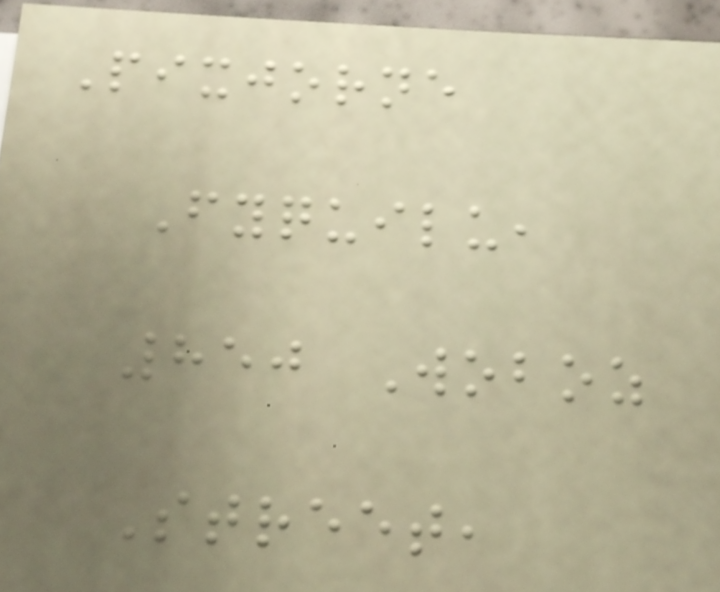Pixjorne
Fyquilu,
850 Woboz
Street,
